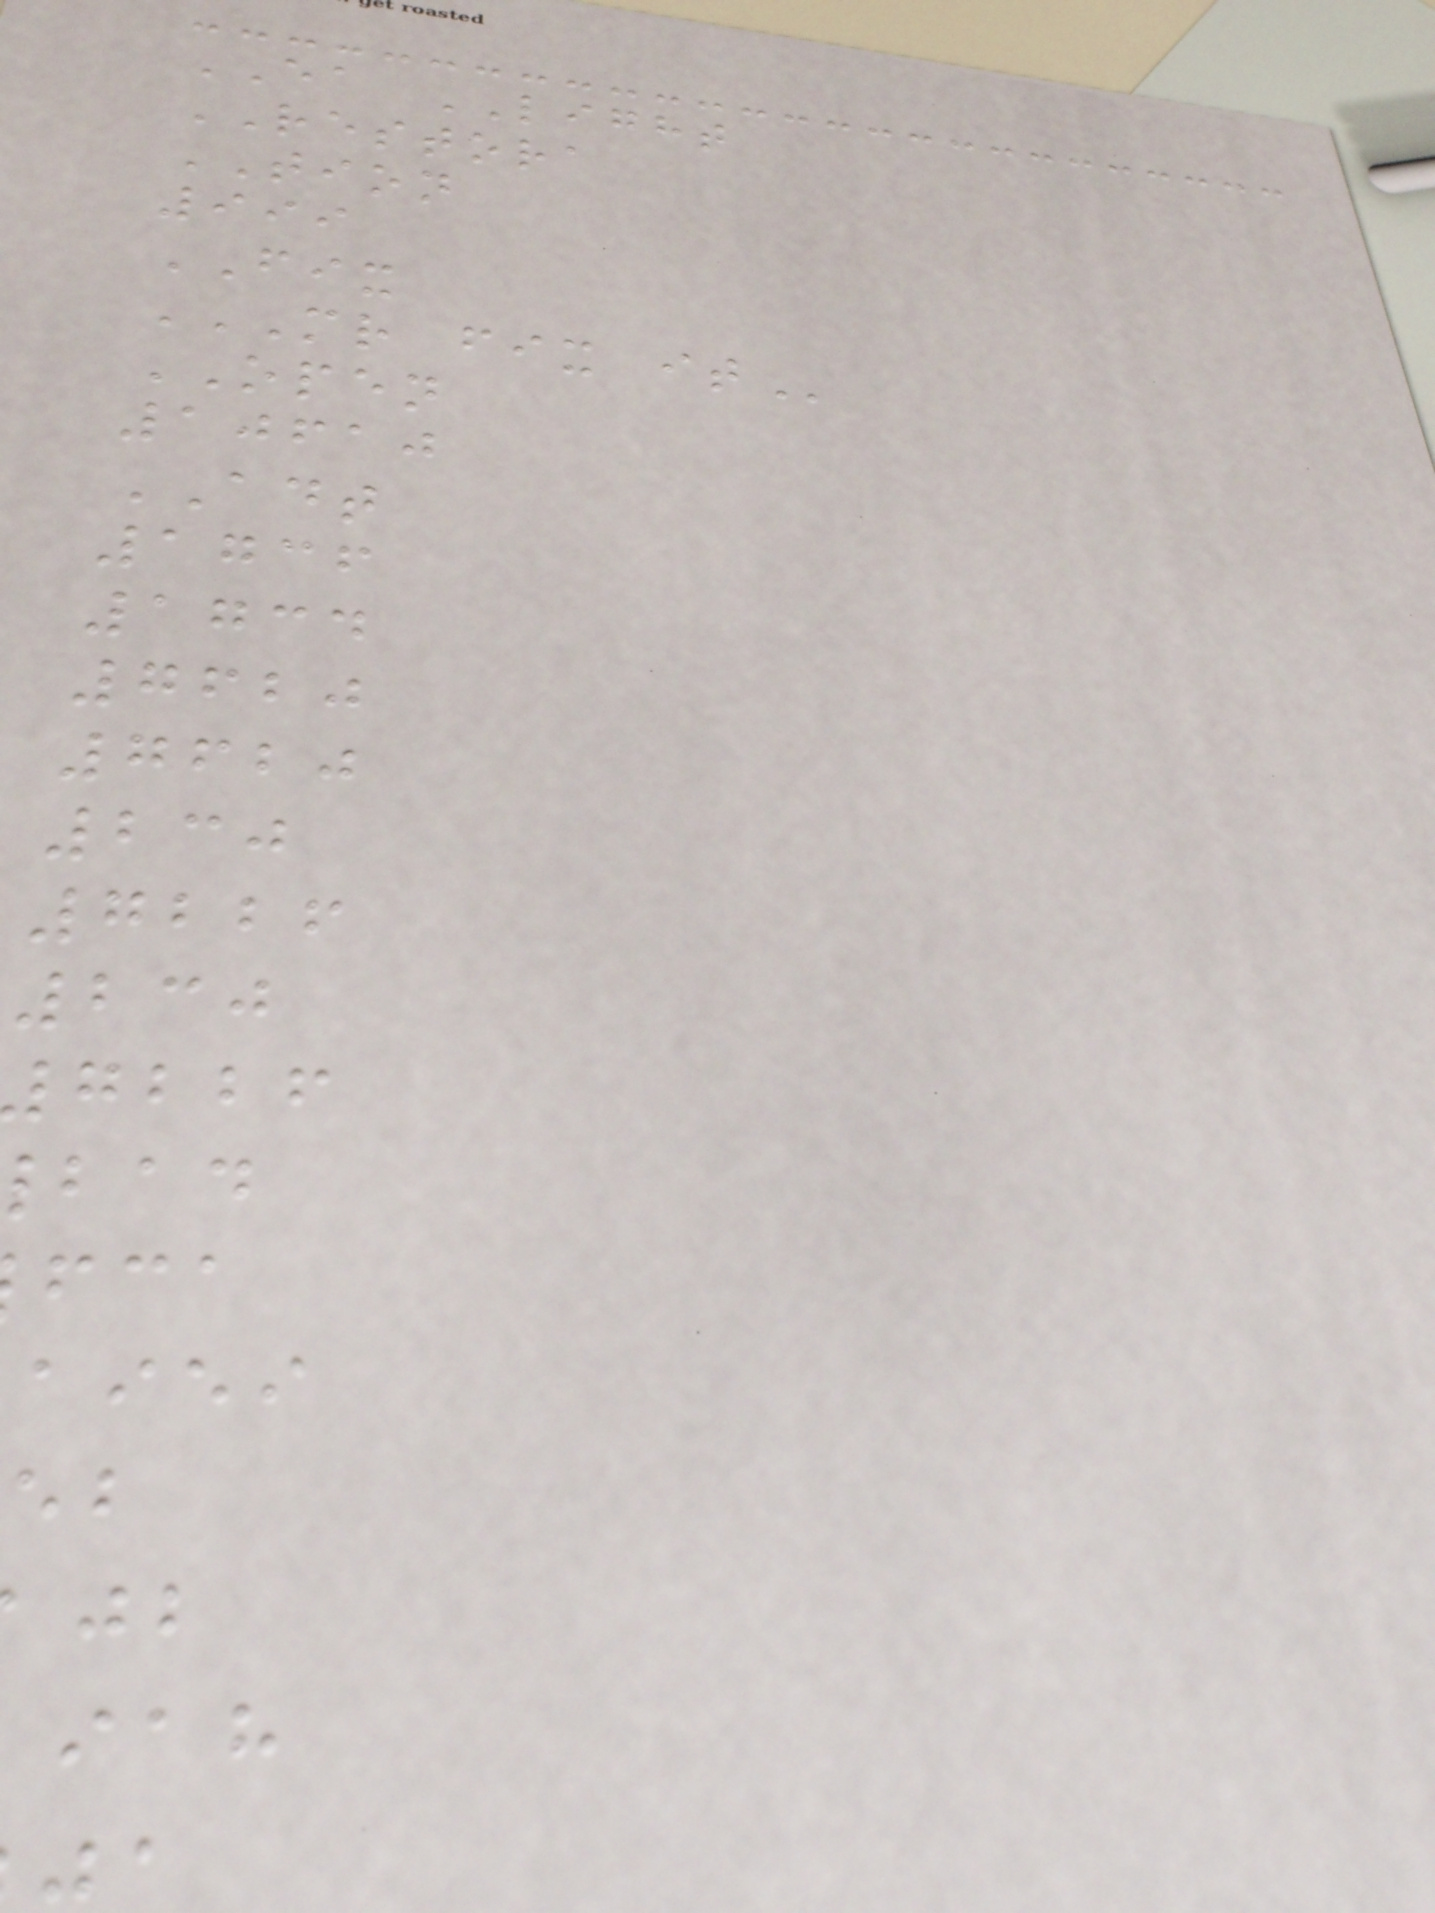EA LIGHT
RESTORA
TION
999
FIX
MR FIX IT
OPEN
10610
ADT
1736
1734
7620
7620
230
7226
230
gbbf
aiei
